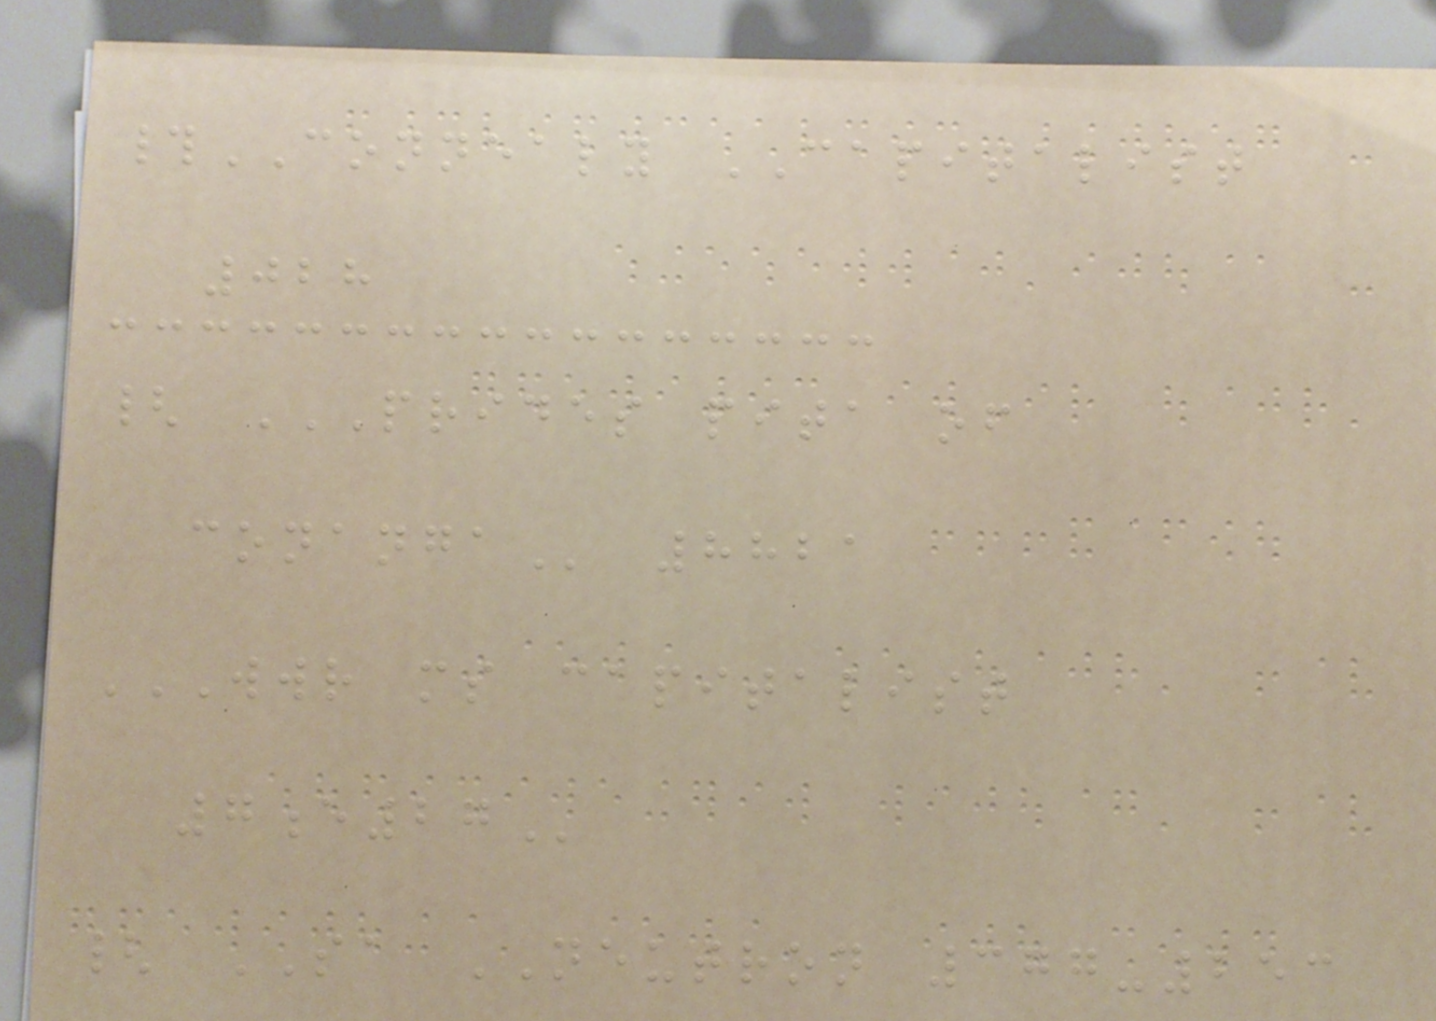#CONNEALY CAPITALIST
028
{ PRIDES PITA OF
CONANGA 8821
WWR MS CAPITALIST
7E27
{ SA NEUTRON 377-253
